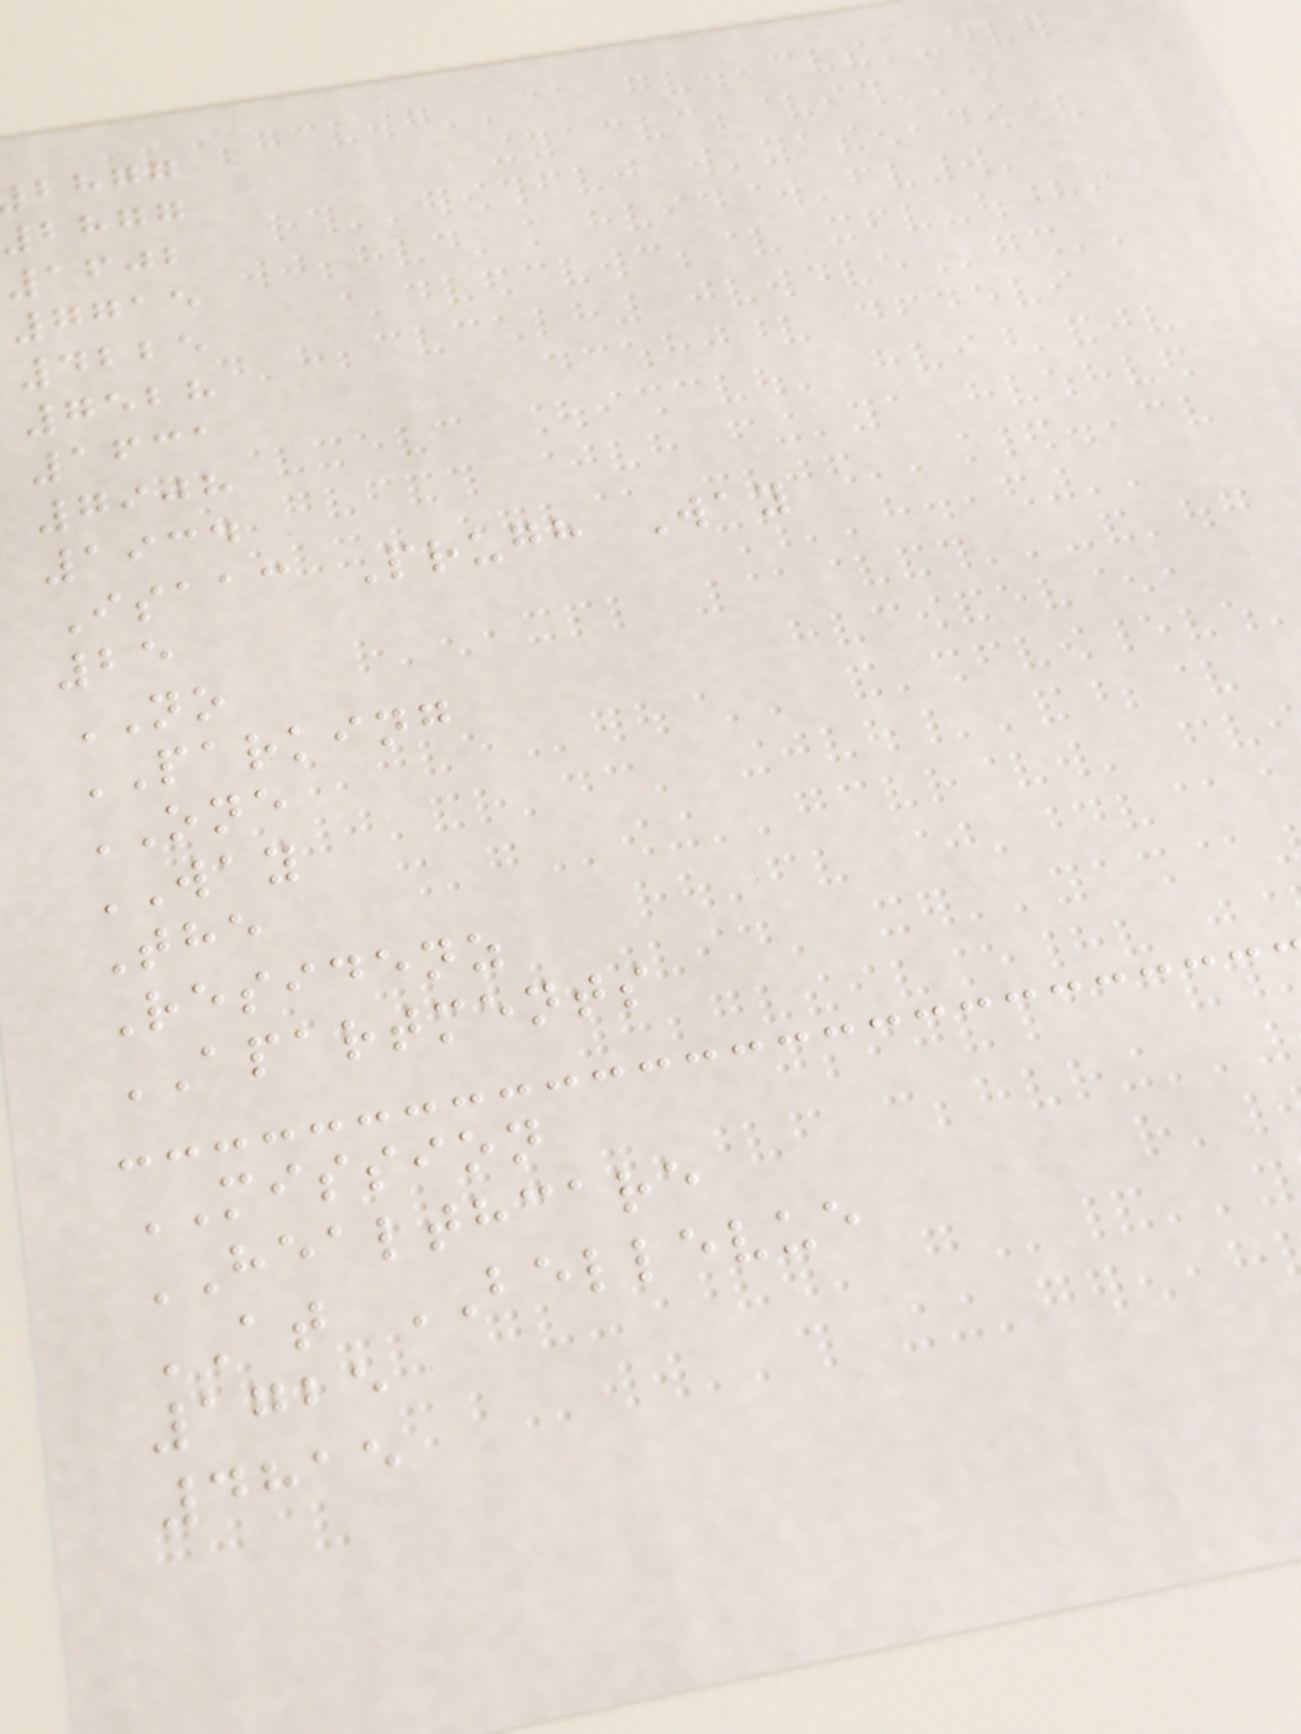bhgg
2877
1602
7715
4225
7528
1631
7908
1934
Isaac Prugh Way
25
NO
PARKING
ONE
WAY
The
Residenz
APARTMENTS
MISSION
HEALTHCARE
AT BELLEVUE
1725
4815
